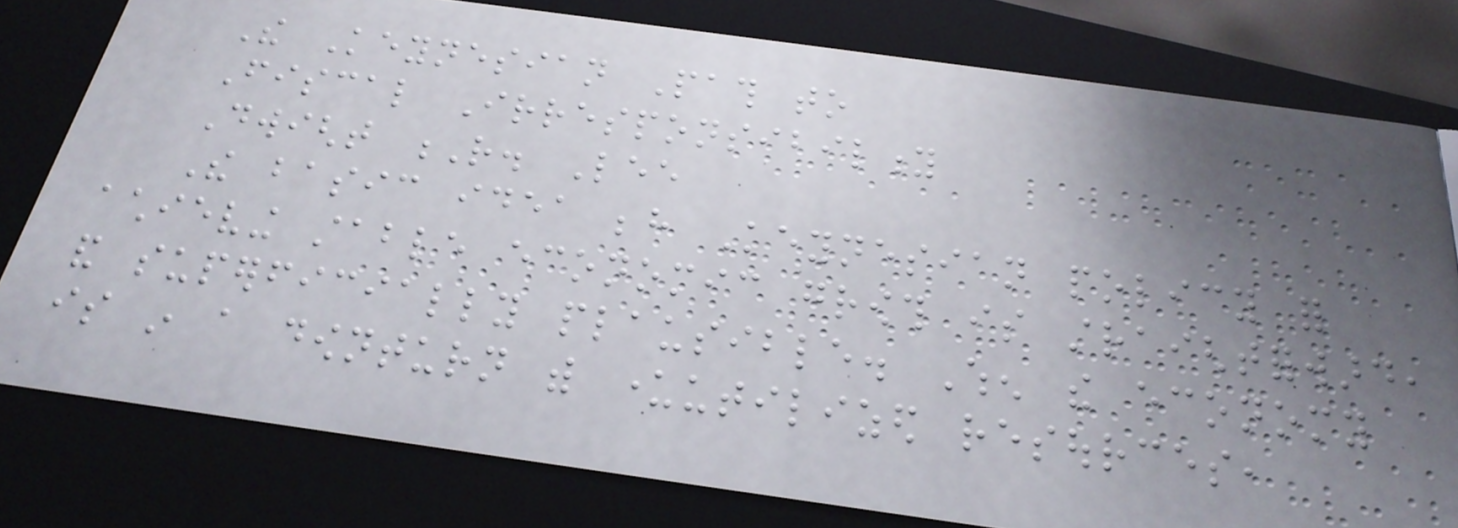The Keynesian Path to
Fiscal Irresponsibility
Dwight R. Lee
The basic idea behind Keynesian policy for
achieving stable economic growth is straightforward,
and superficially plausible. When the economy
is in a downturn with underutilized resources,
